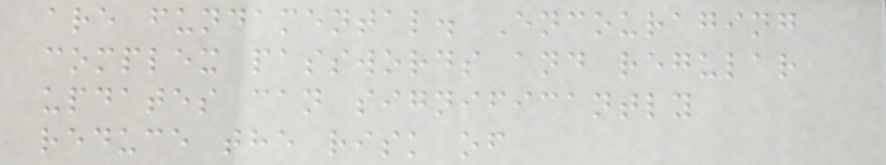are fundamental. Encouraging
complex passwords and regular
updates can significantly
reduce the risk of
